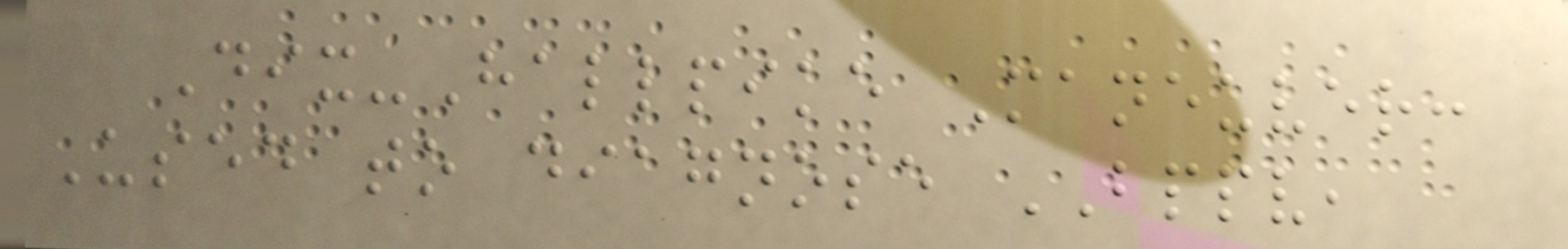Dix-Hallpike Maneuver:
Used to diagnose BPPV,
